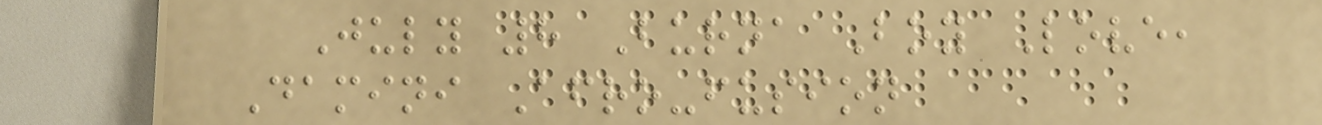July 8 Burna Boy Love,
Damini Afro-fusion
